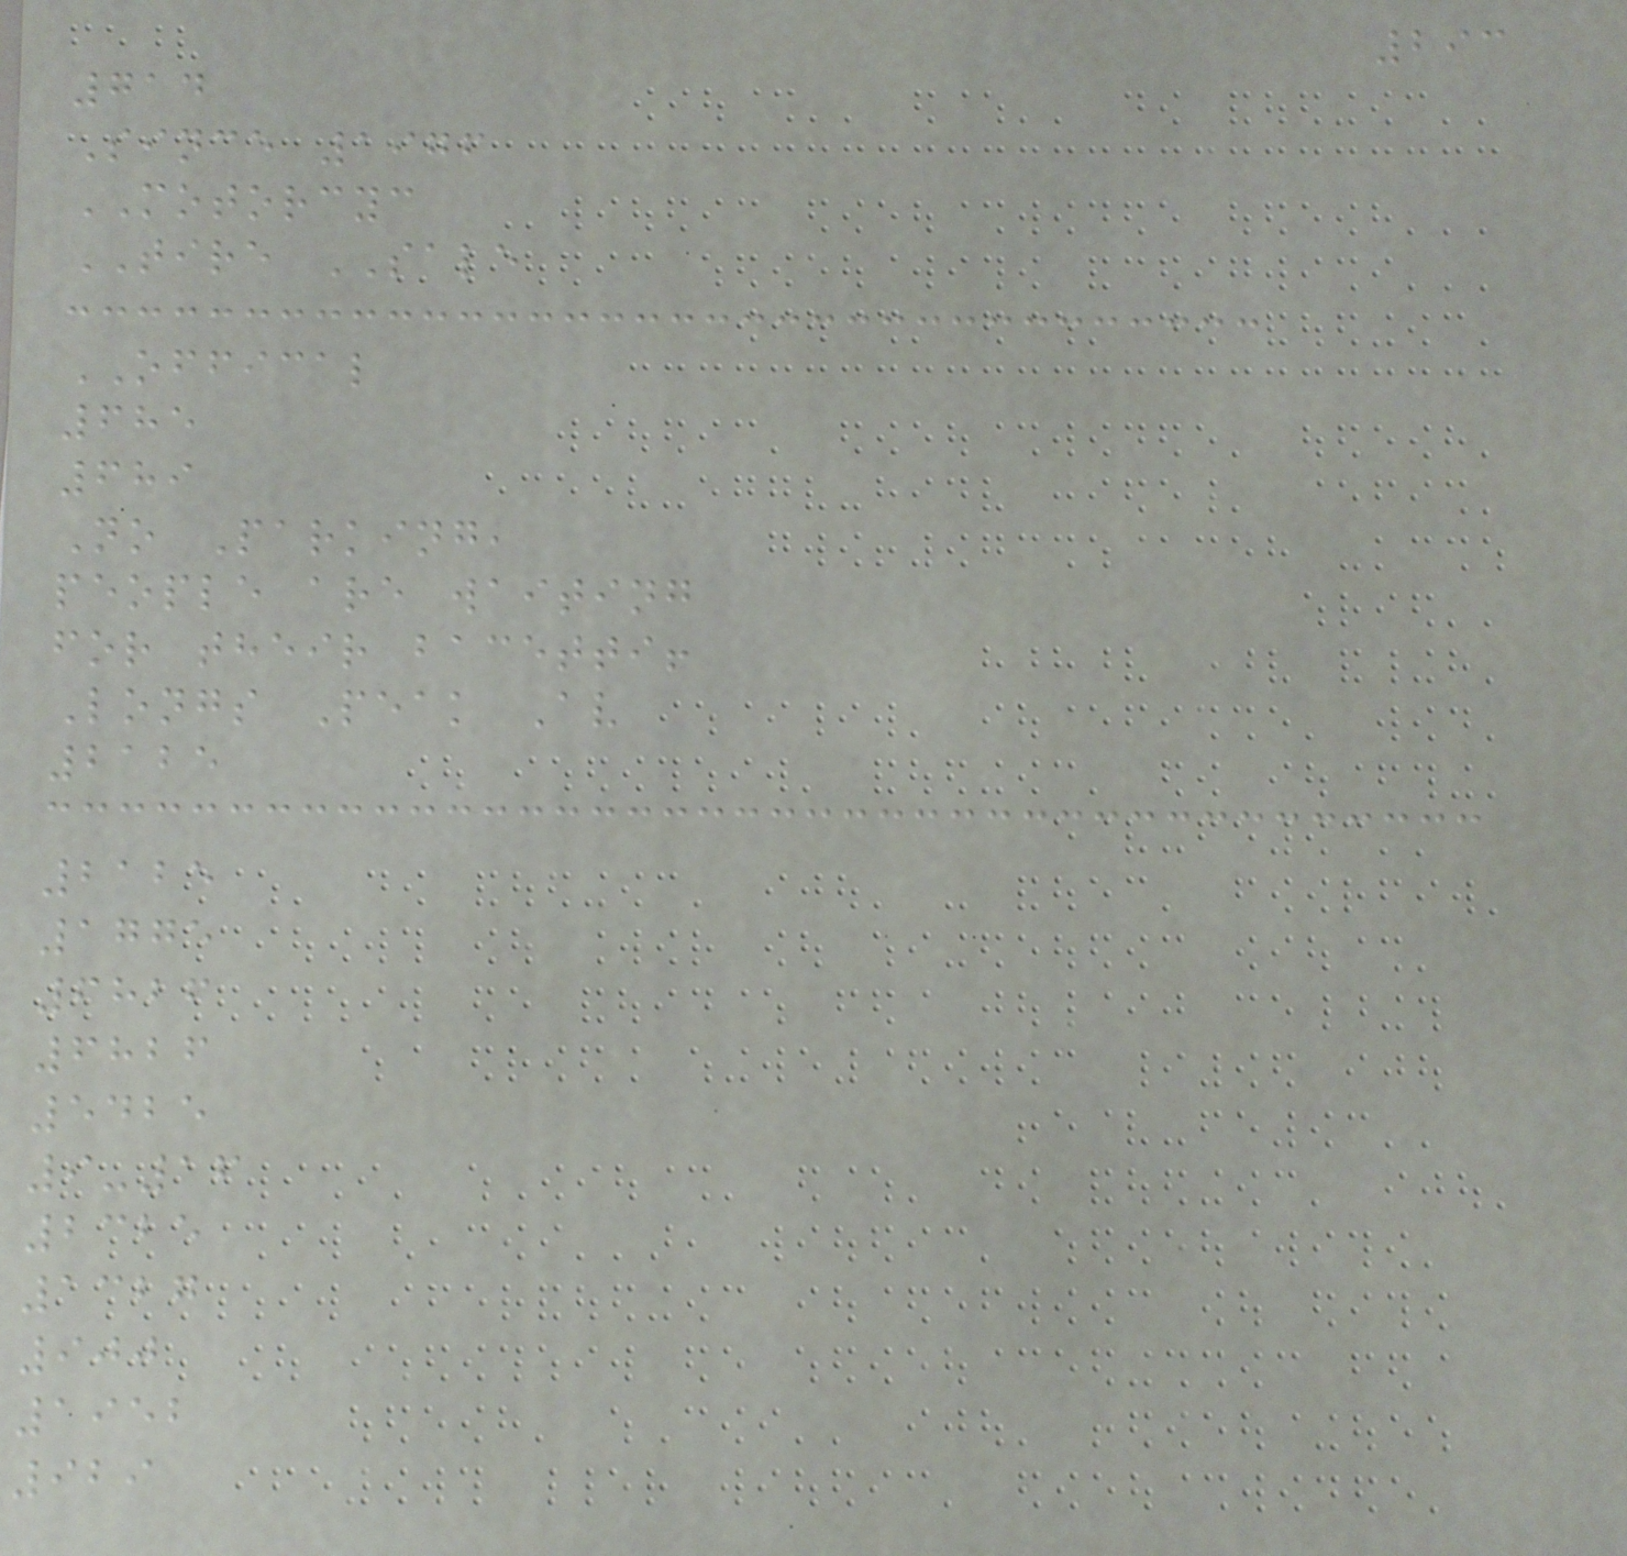293
714
Since 1976
MOTORCYC
TIRE SALE
OFFICAL
685
689
No Parking,
people are waiting
for their bacetti!
Longs Peak Av
2125
2125
1775
6826
6826
5425
9-16
2325
1327
900
1952
929
